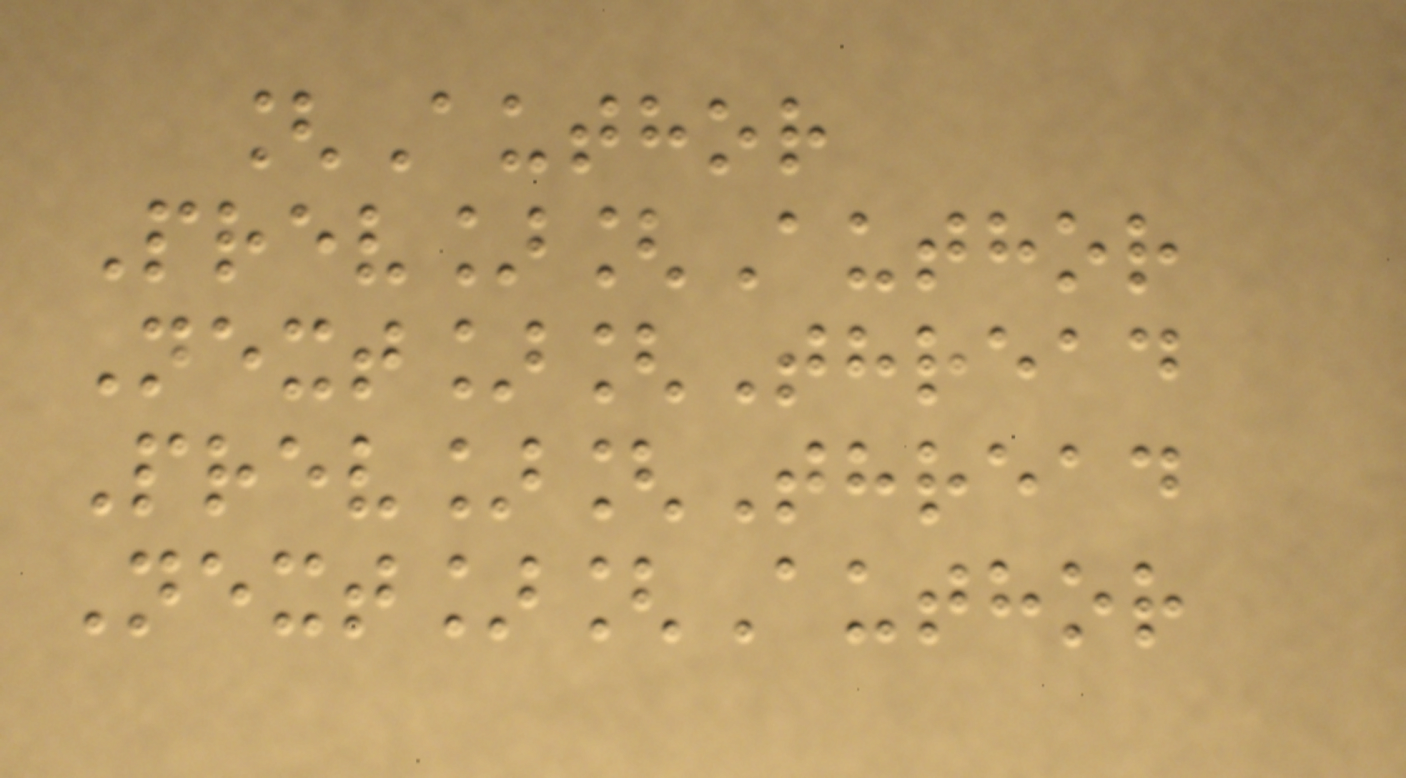[Author
Prev][Author
Next][Thread
Prev][Thread
Next][Author
